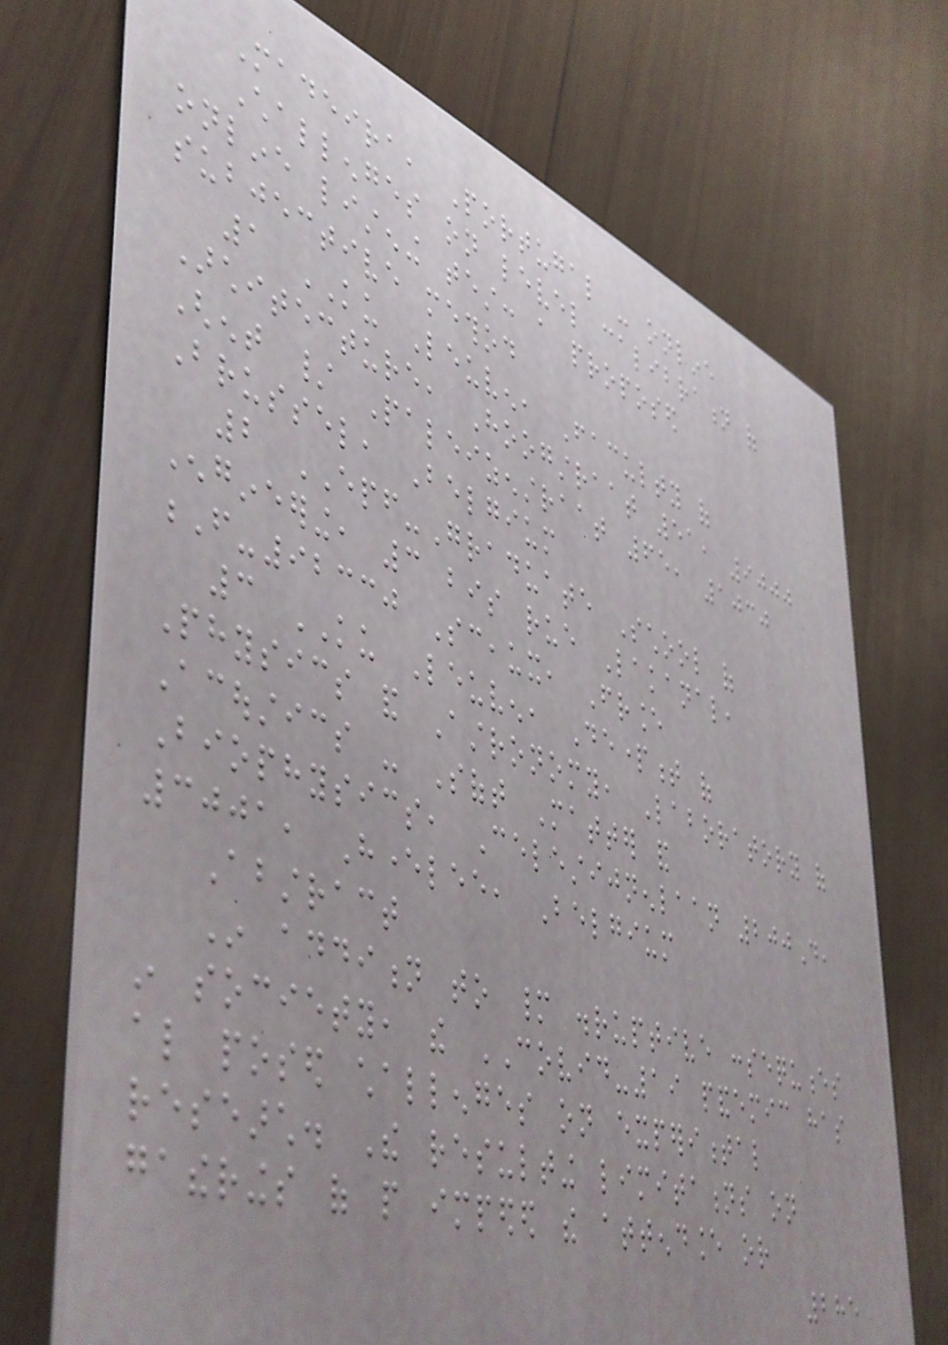Madeira, Portugal - online
Challenges on level calibration of
online listening test: a proposed
subjective method
1 KU Leuven, Faculty of
Architecture, Hoogstraat 51, 9000
Ghent / Paleizenstraat 65, 1030
Brussel, Belgium
2 EPF-Graduate School of
Engineering, 3 bis rue Lakanal,
F-92330 Sceaux, France
3 KU Leuven, Department of
Physics and Astronomy, Laboratory of
Acoustics - Soft Matter and
Biophysics, Celestijnenlaan 200D,
3001, Heverlee, Belgium
Abstract
In addition to many disruptive consequences
in society, the COVID-19 pandemic has
also posed challenges on experimental
research. The resulting limitations on
gatherings of people impeded the attendance or
285
